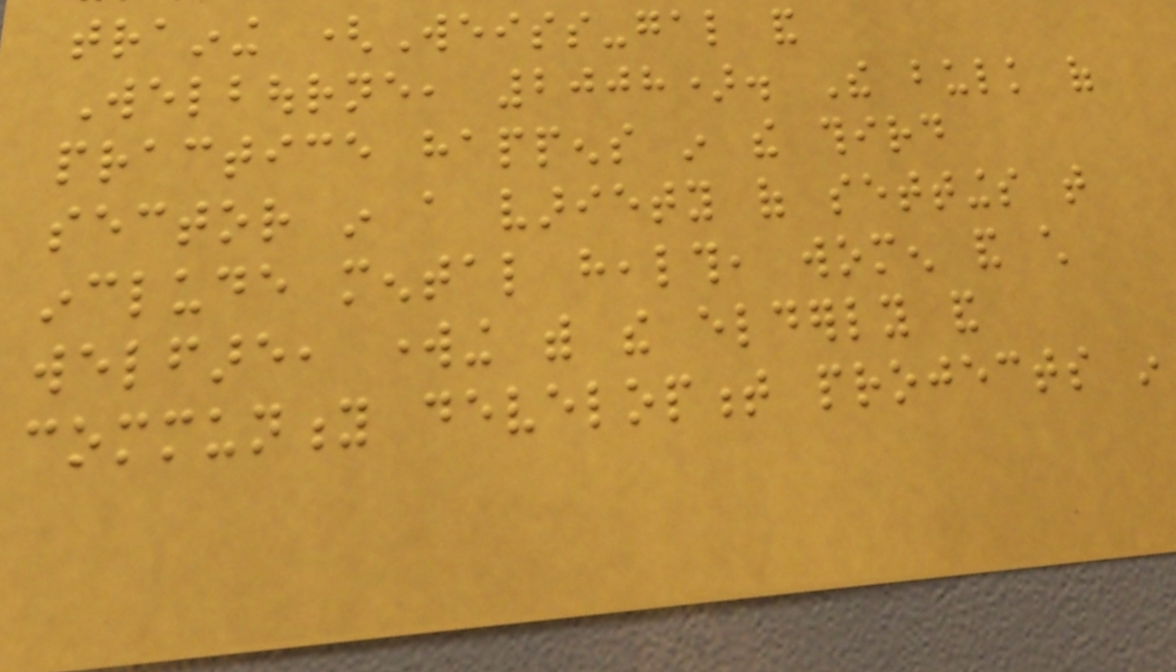training (Weiss-gal and
Welbourne, 2008). The bulk of
practice happens in the third
sector in a variety of settings that
include mental health, women and child
welfare, working with the elderly and
community development projects in
